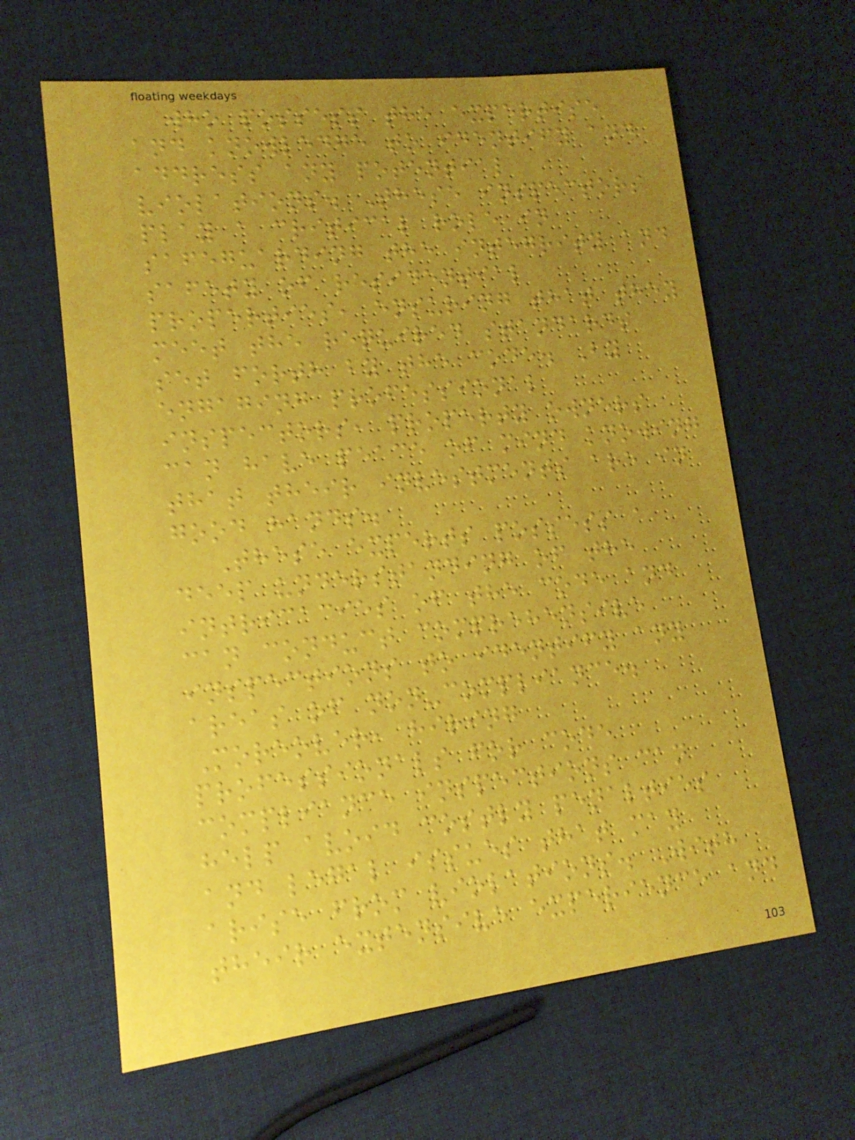who possess the expertise
and knowledge to identify and
address any potential
violations. These inspectors
play a critical role in
safeguarding the integrity and
safety of residential
properties, ensuring that they
meet the required standards
set forth by the code. By
engaging professional
inspectors, property owners
can have peace of mind knowing
that their investments are in
good hands.
These experts possess a
deep understanding of the
intricacies of the code and
can conduct comprehensive
inspections to identify any
areas of non-compliance.
Moreover, hiring
professionals for code
compliance inspections can
help avoid costly penalties
and legal issues that may
arise from violations. With
their extensive experience and
